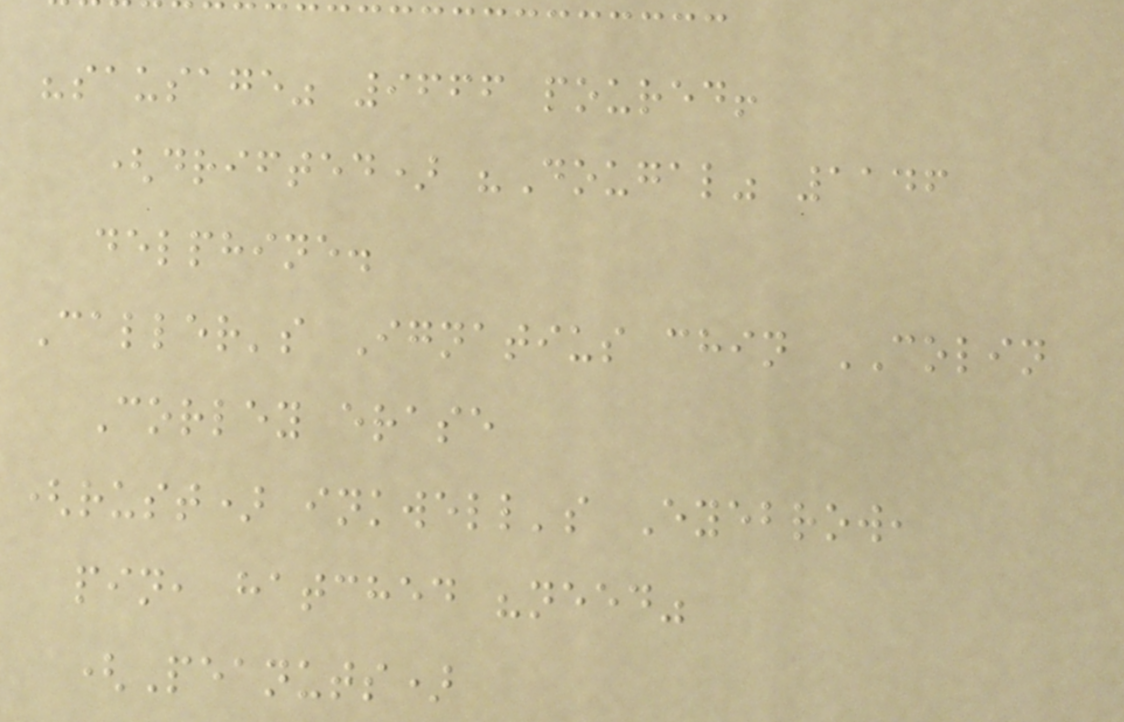"sausage" 9666 poured!
(drifted) "Dougal" 1146
delphine.
Caller's Ignatius chin COLIN
Corley erase
(rust) inkwell's Eyebrow,
pin, hatched "need"
(Peanuts)
